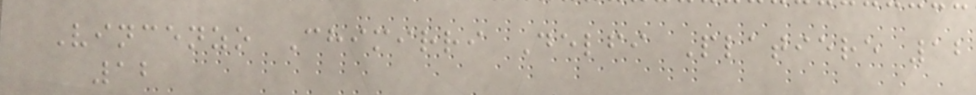Vincenzo Chimirri Delfi Platiere 12
12
